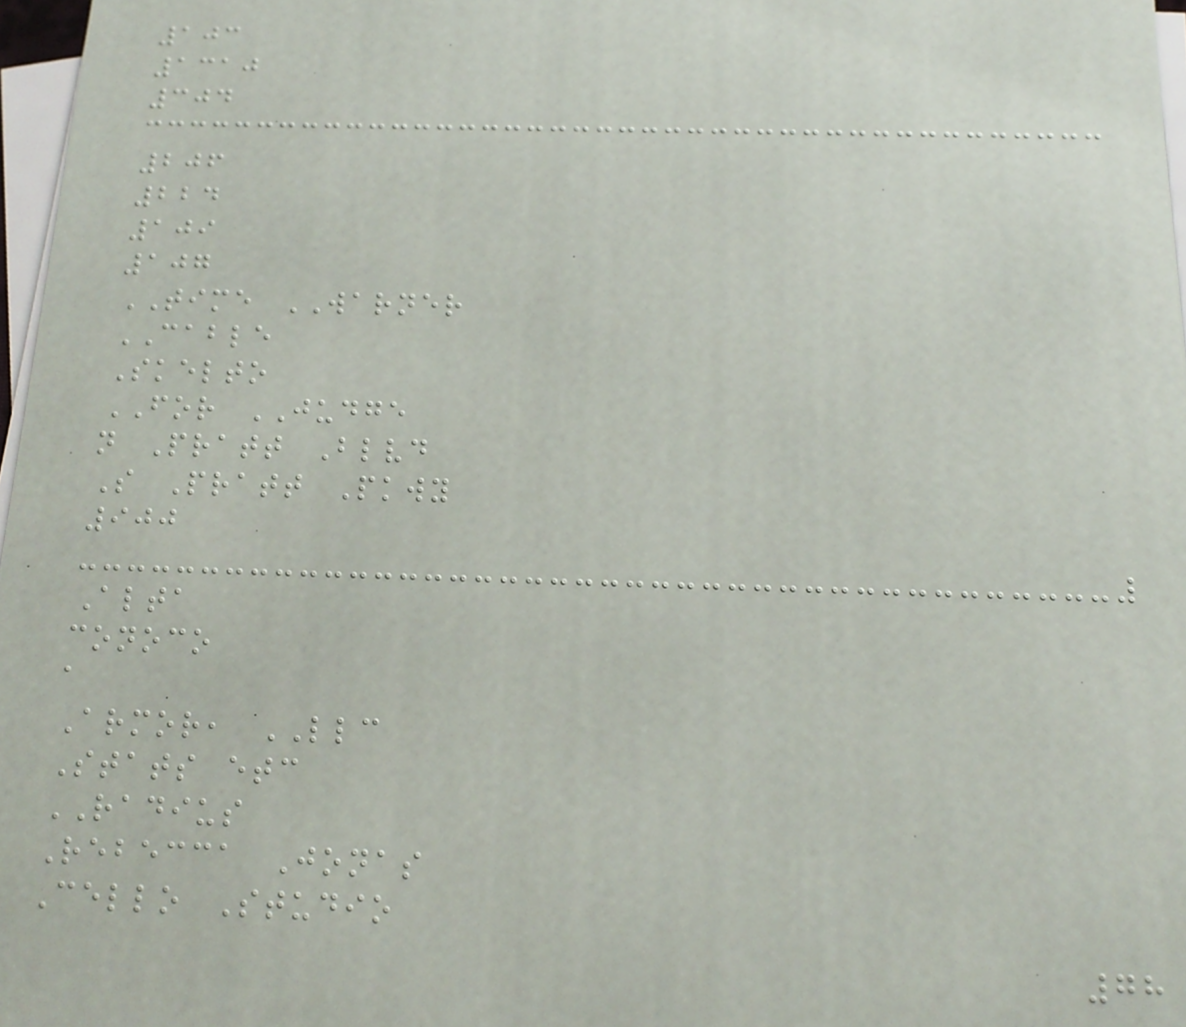103
1310
304
206
224
109
107
TIME WARNER
CABLE
Skelto
FOR JUDGE
n Pratt Blvd
S Pratt Pkwy
900
Alta
conoco
a
Armor, LLC
Stats etc
RADIUS
Rebecca Jonas
Cello Studio
78
